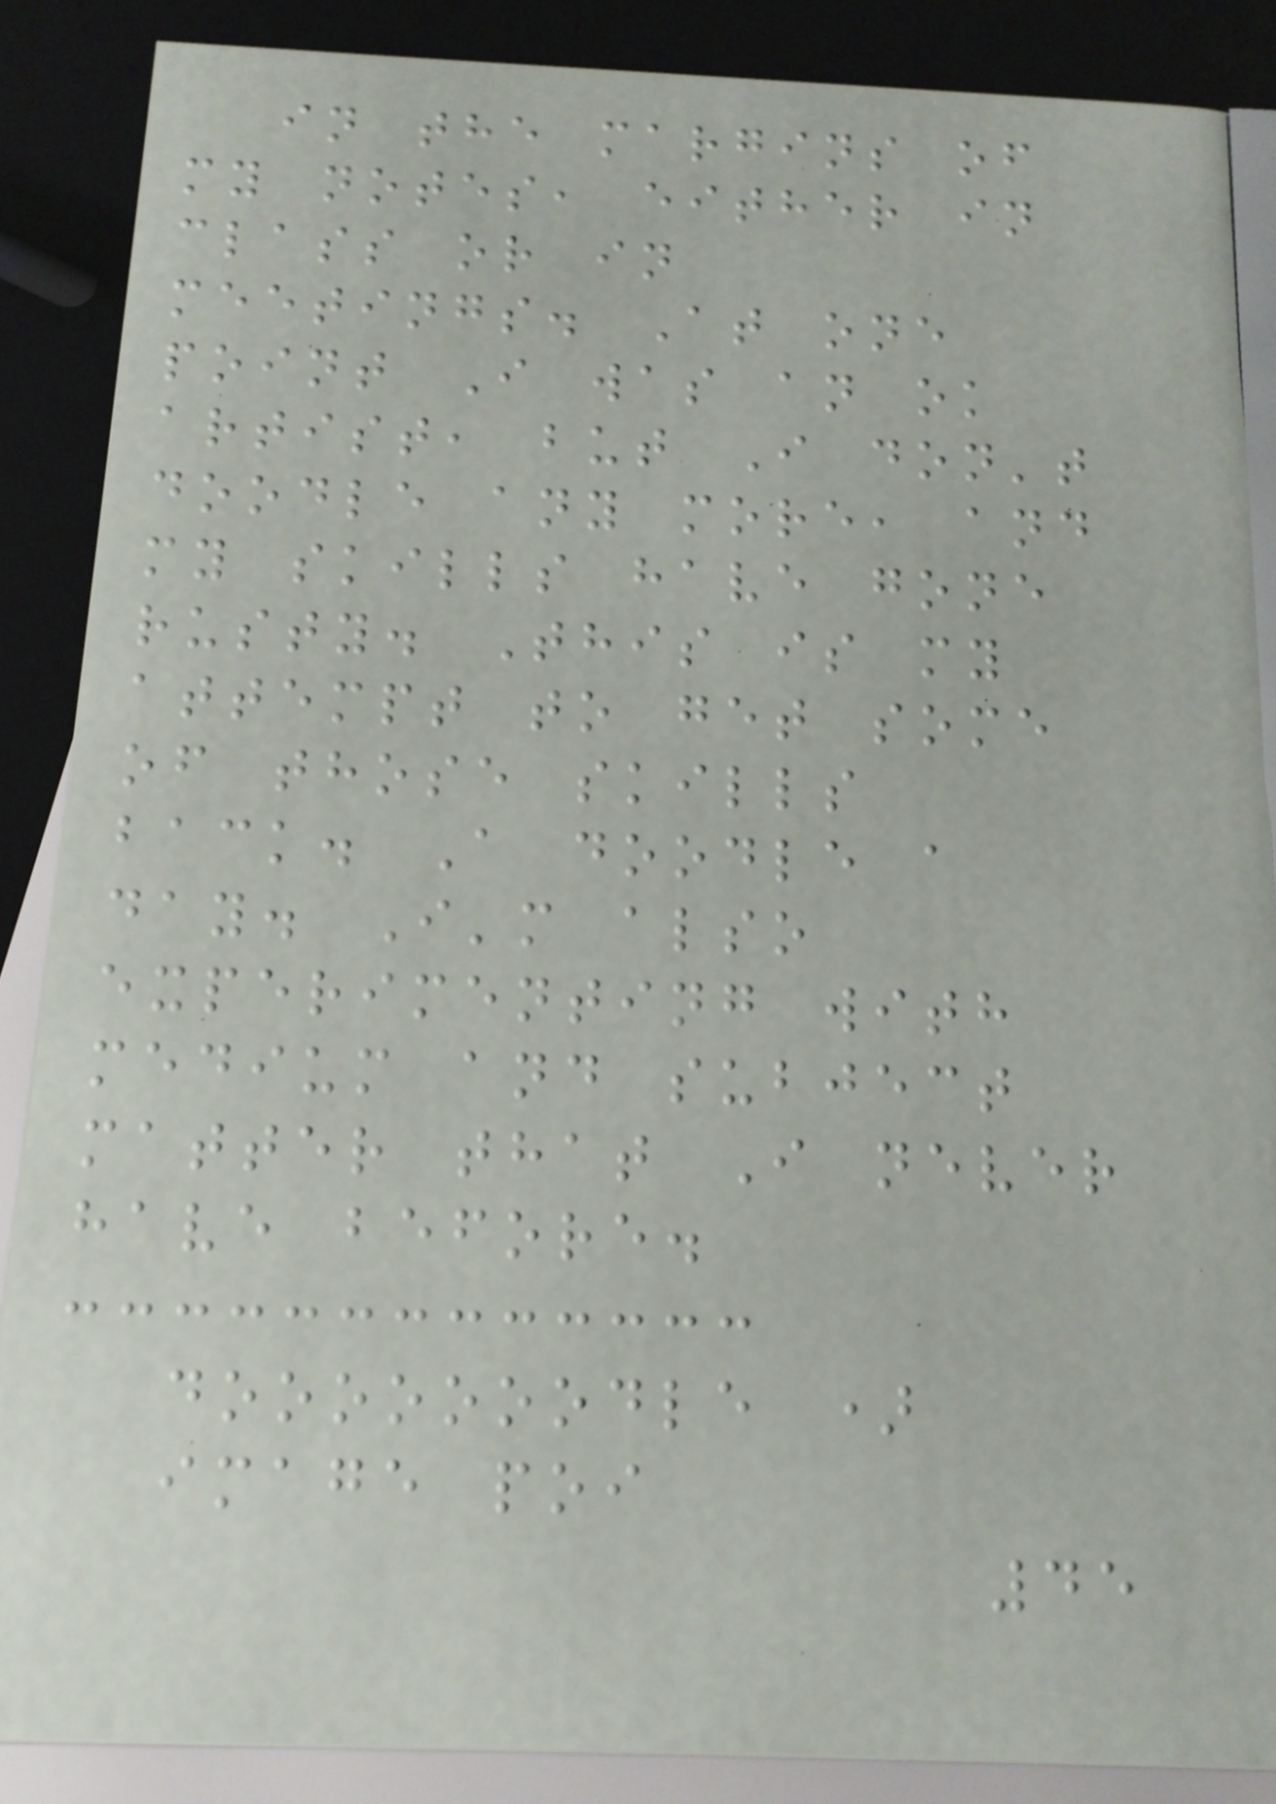in the margins of
my notes, either in
class or in
meetings. At one
point I was an ok
artist, but I don't
doodle any more, and
my skills have gone
rusty. This is my
attempt to get some
of those skills
back. A doodle a
day. I'm also
experimenting with
medium and subject
matter that I never
have before.
dooooooodle )
image poi
45
